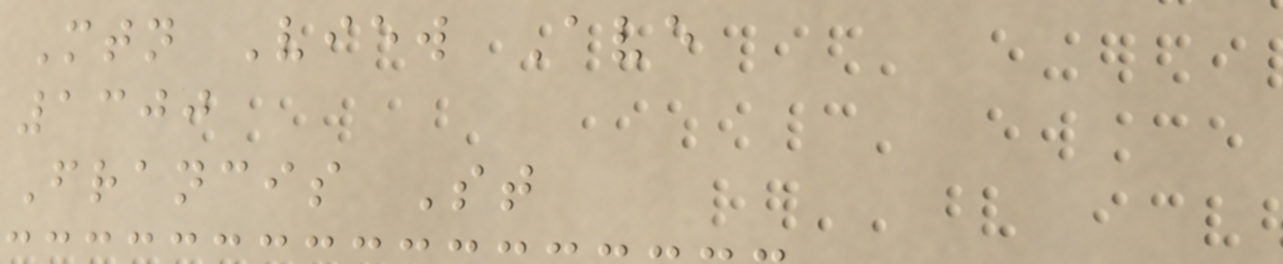Mtn View Ave
1300
Francis St
